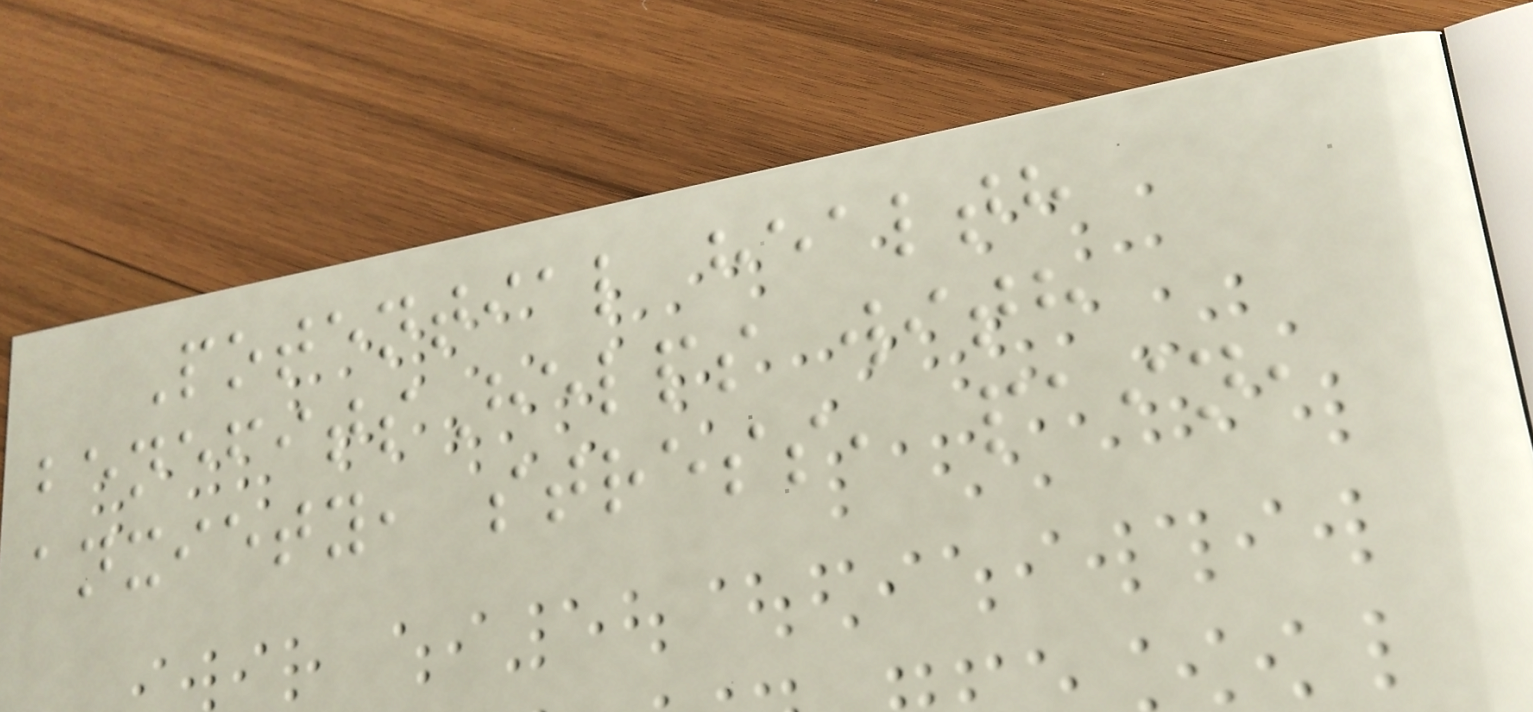Potential health
benefitsHelps with
anxiety, stress, pain,
